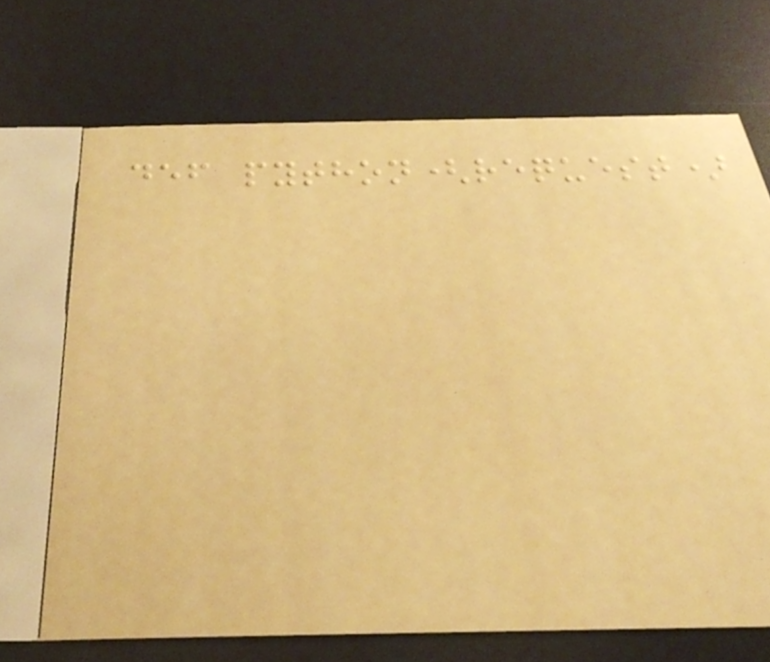def python(request)
